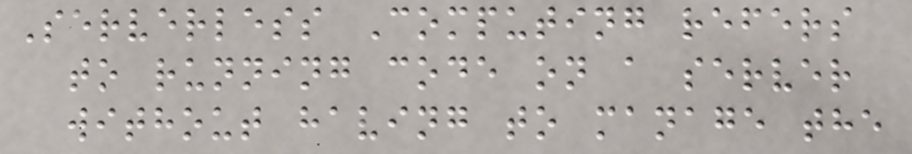Serverless Computing refers
to running code on a server
without having to manage the
